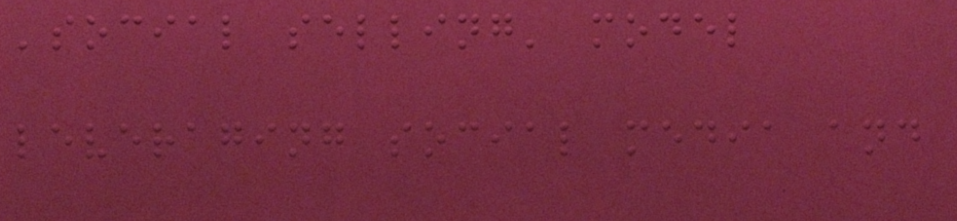'social selling' model
leveraging social media and
